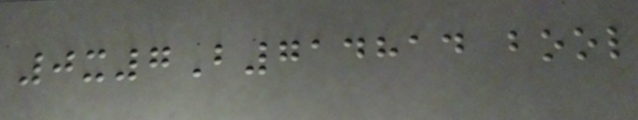0x7B714814 bool
